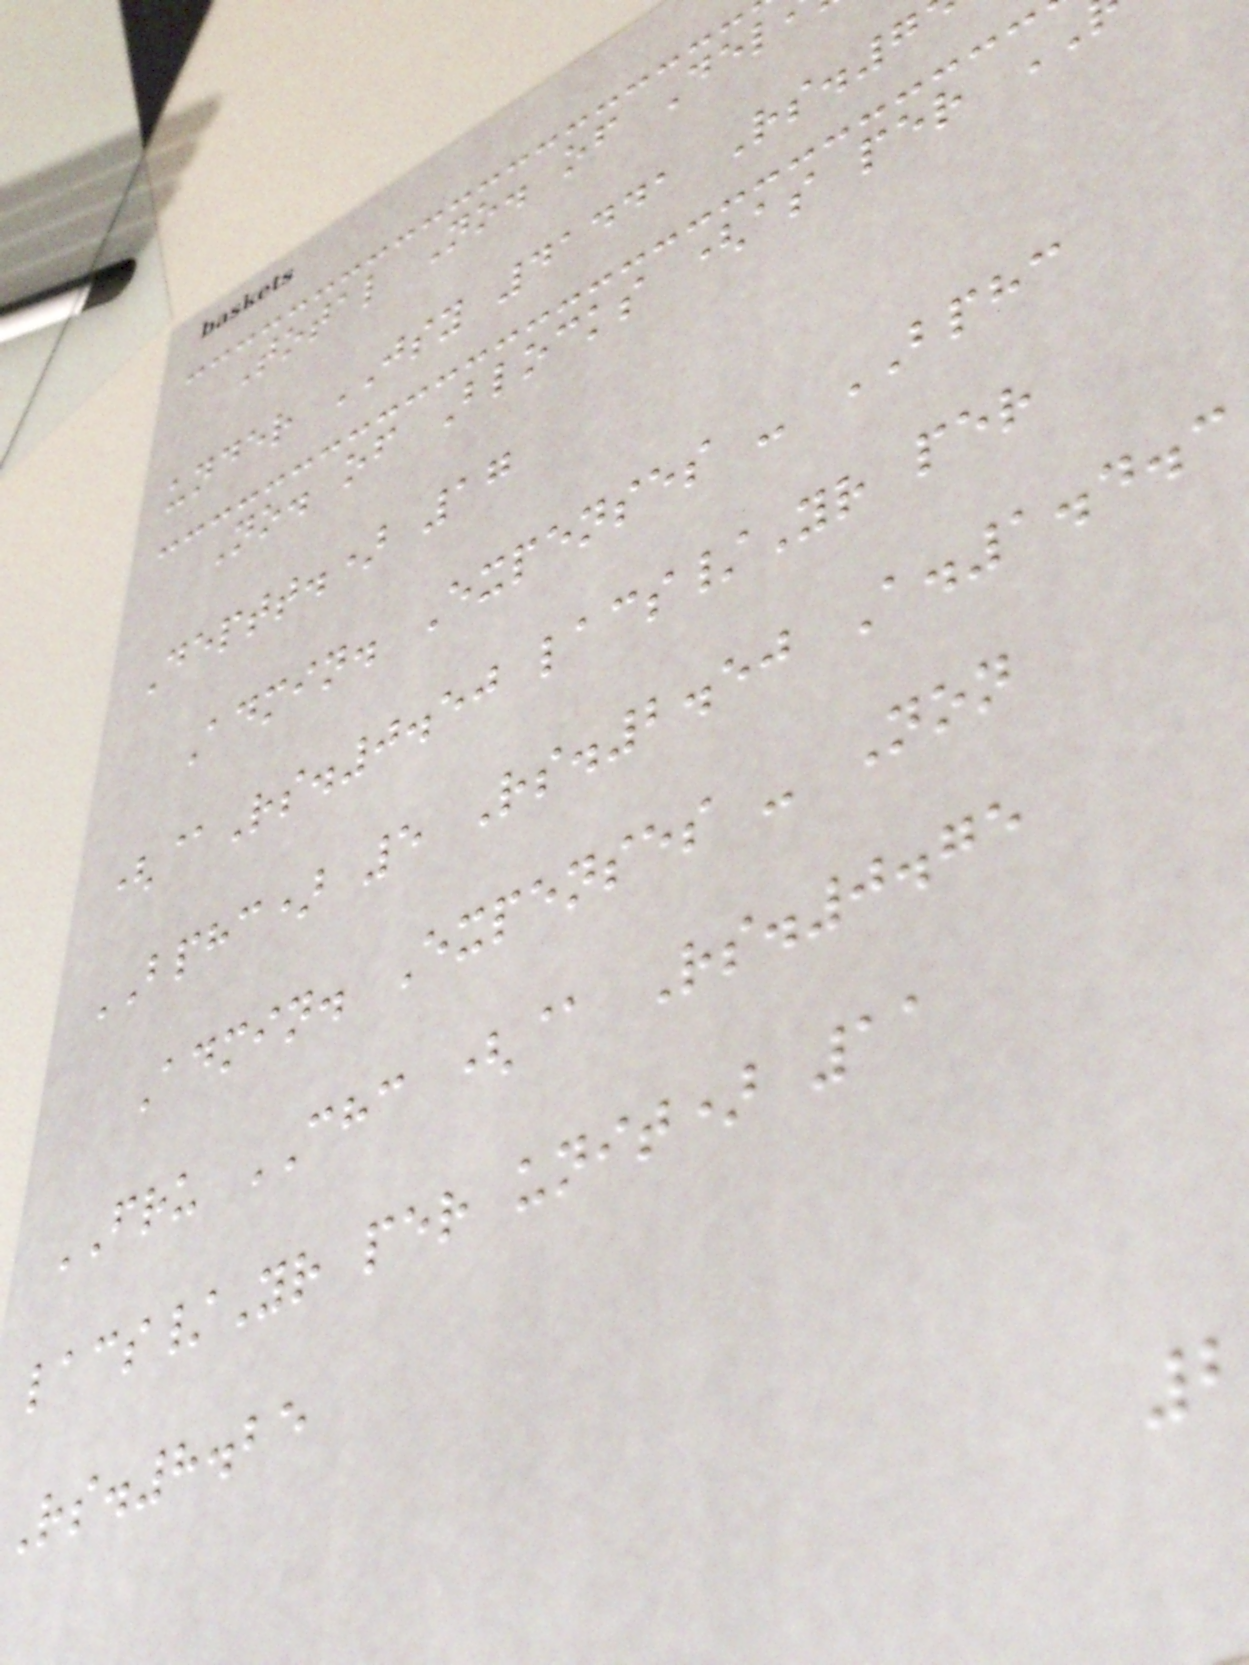Total No. of Del
under JSY 41441 Rs.7
No. of Blocks (as per
Deptt.) 17
Admin. Expenses - BPHC
(@Rs.0.50 lacs/Yr per
BPHC) 5 Rs.2.50 A.1.4.3
Admin. Expenses - Non
FRU CHC (@ Rs.0.75
lacs/Yr per unit) 11
Rs.8.25
